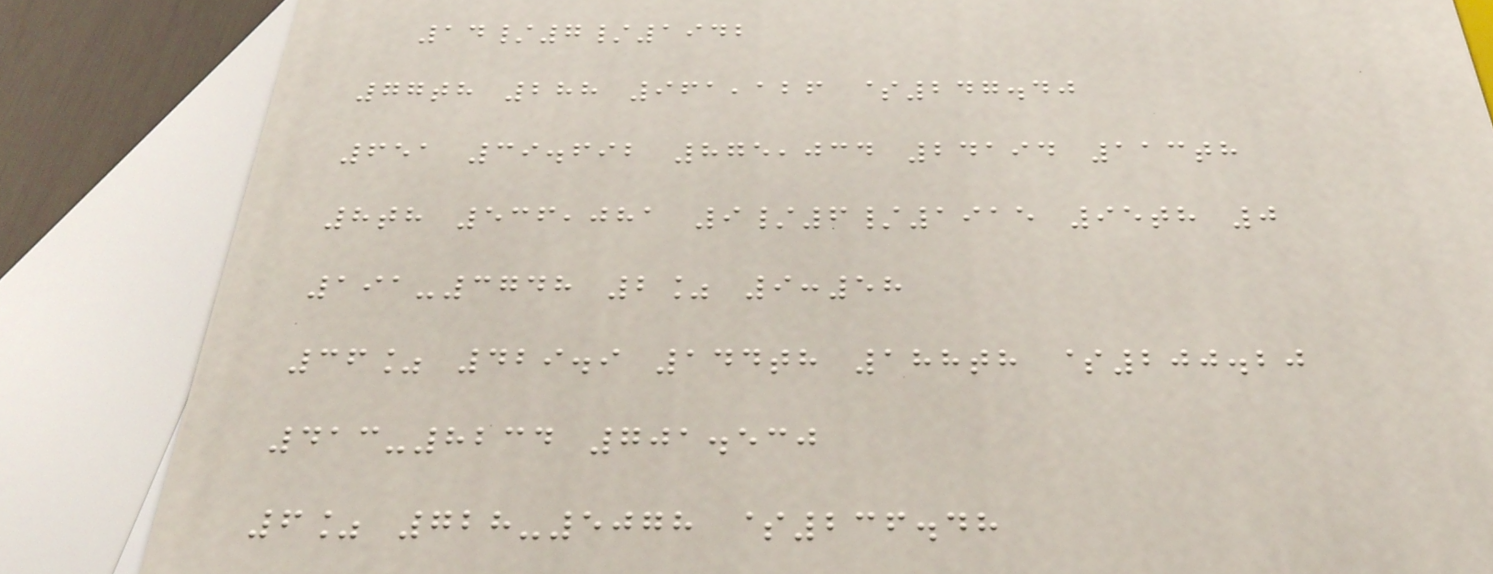14/7/1942
77th 288 961,126 $247.40
651 39.692 875,034 24194 113th
8th 536,081 9/6/1915 95th 0
191-3748 2% 9:58
36% 429.9 144th 188th $200.20
413-8234 701.530
6% 728-5078 $236.48
